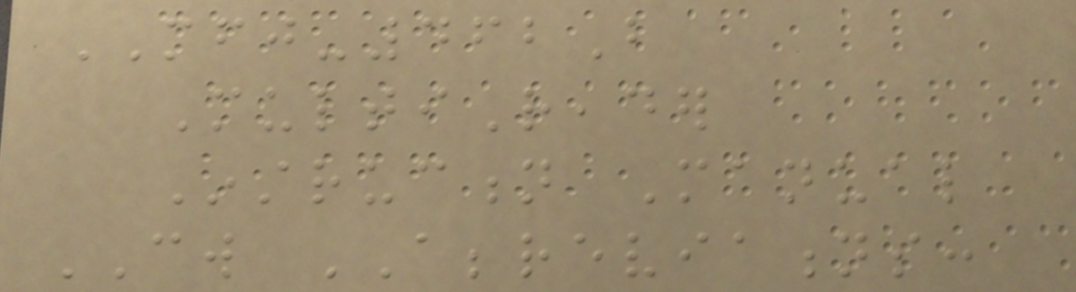MFJ-462B
MultiReader
Instruction Manual
CW ABBREVIATIONS:
